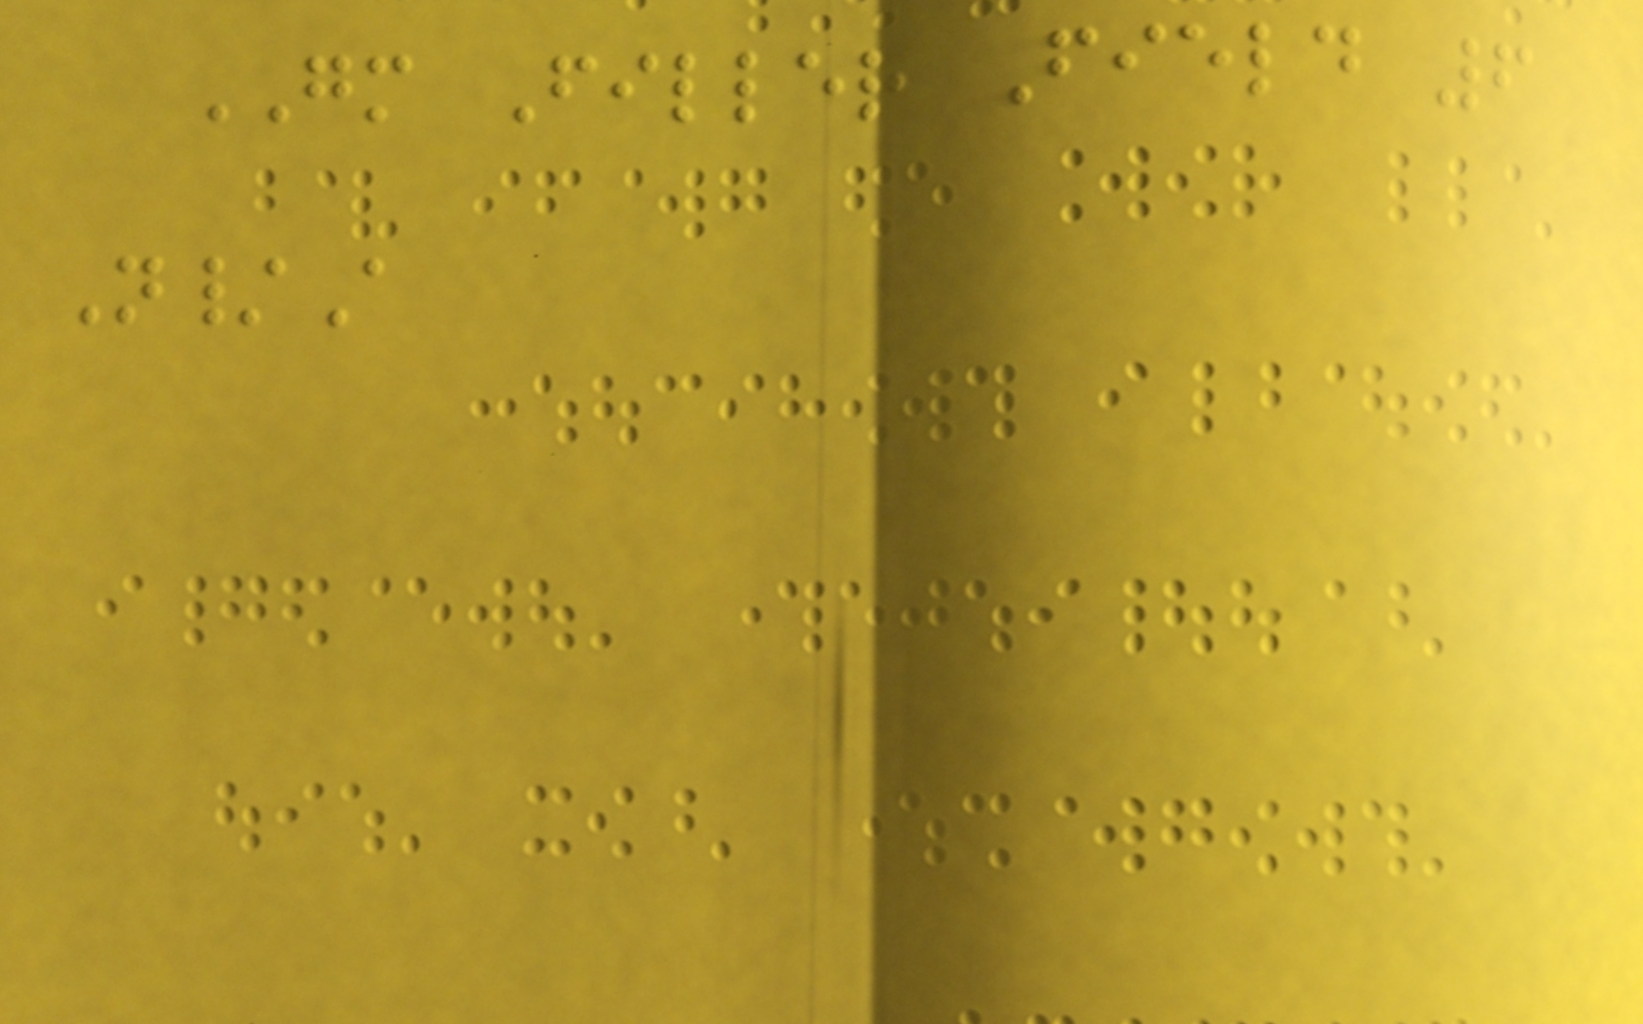GM Filler Field 6
N/A
